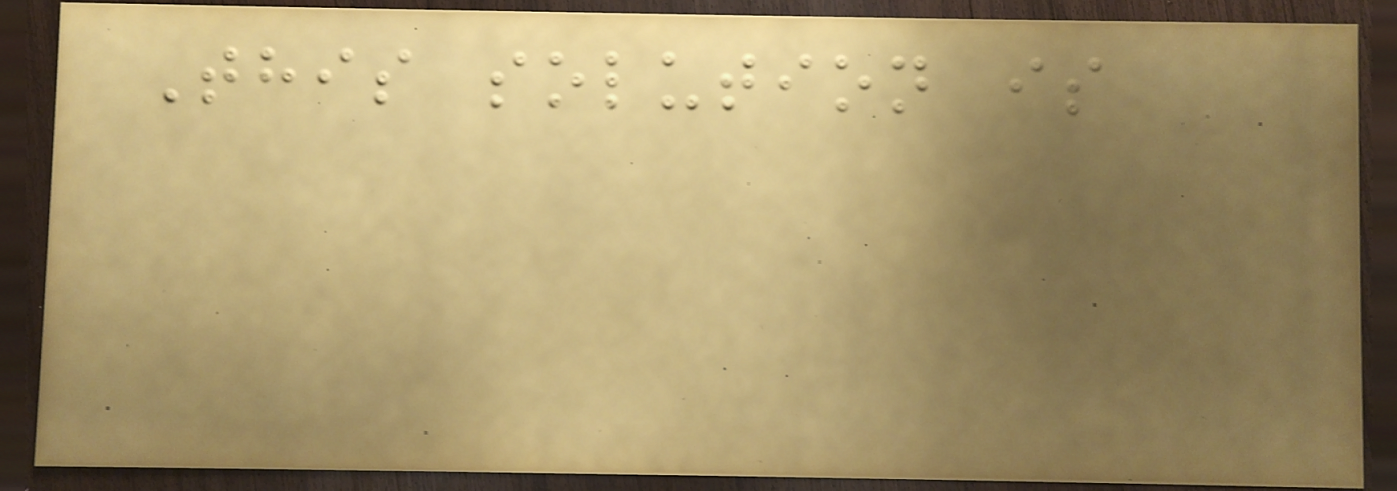This solution is
